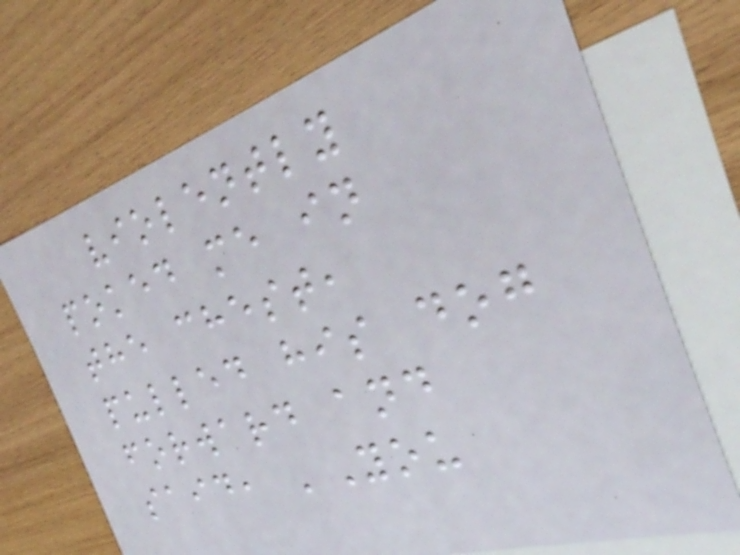violently
poked me in
the chest,
pulled his dog
forward and
said, 'You
